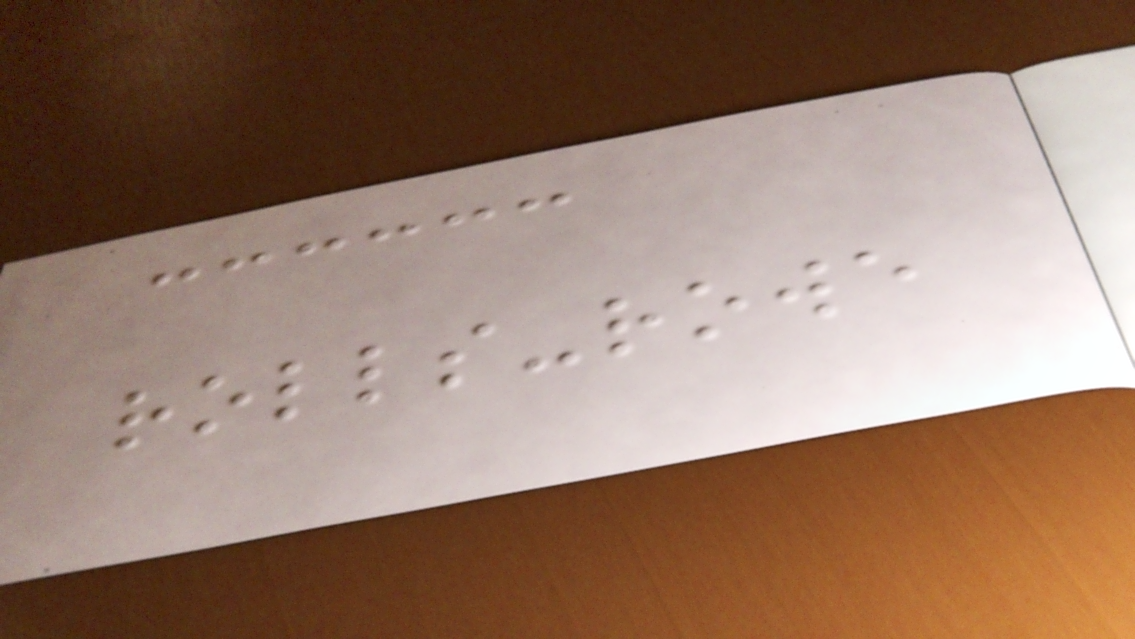rolls-rowe
